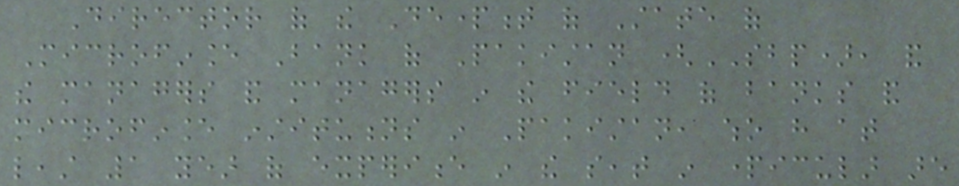Director of the Department of State of
Microfinance Bank of Pakistan (SBP), and
the managers and managers in the field of banks and
microfinance institutions in Pakistan, who have at
least 1 year of experience in the seat in particular are
